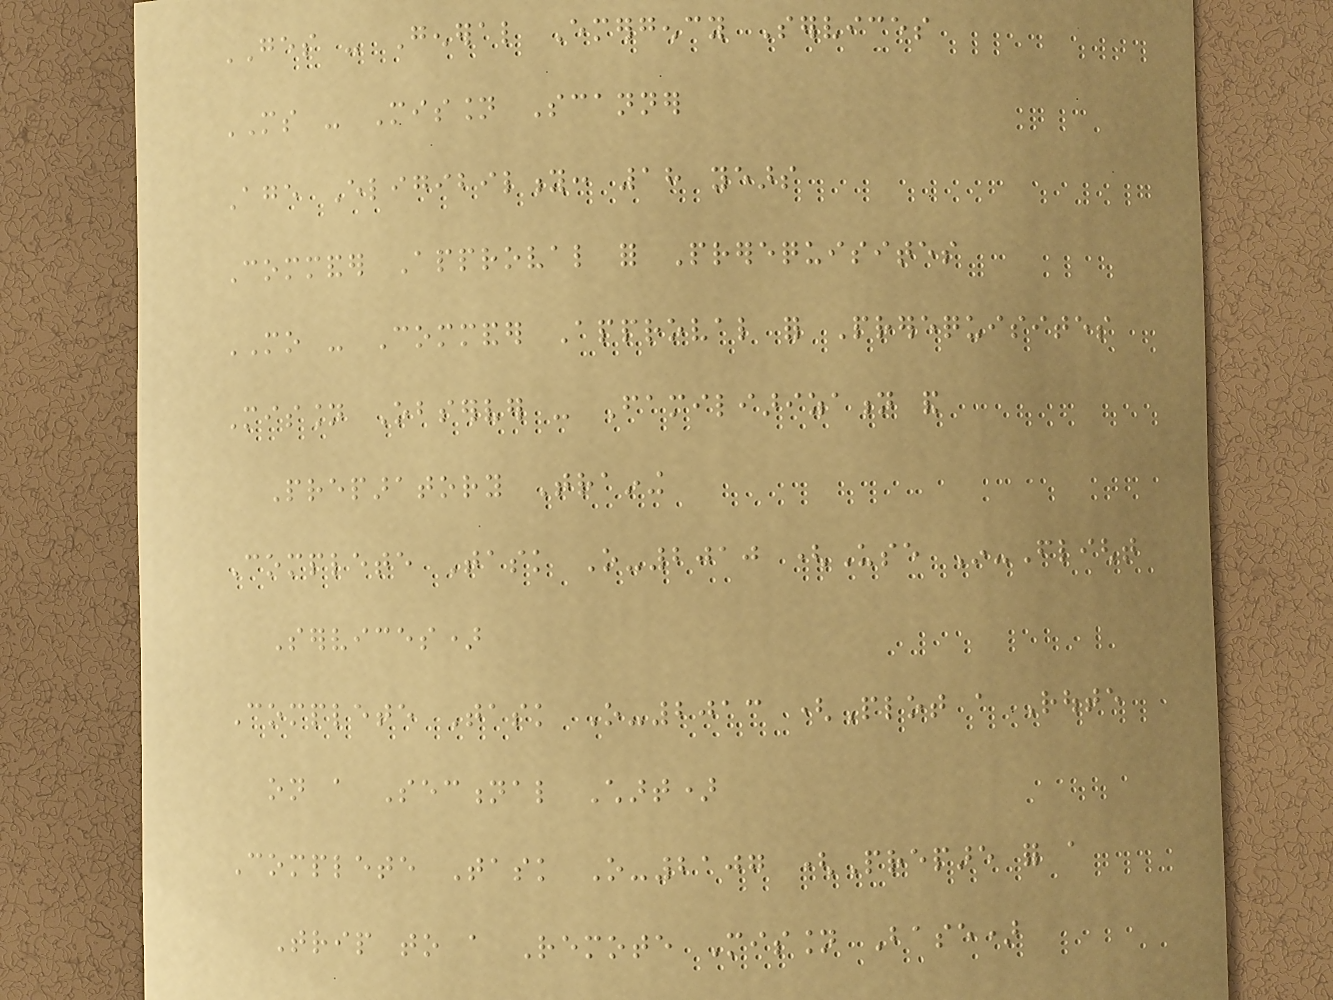GES - General Emergency Services
MS - Mission Scanner
Age Eligibility: 18 years
Commander Approval for Prerequisites
MO - Commander Approval for Prerequisites
Mission Observer - Familiarization and
Preparatory Training
Complete Task O-2010 (Use In-Flight
Services)
Complete Task O-2013 (Plot a Route
on a Sectional Chart)
Complete Task O-2107 (Prepare for a
Trip to a Remote Mission Base)
